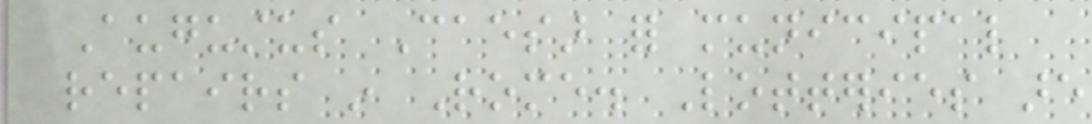Augustus Caesar for municipal
repairs in Rome. Lotteries are
